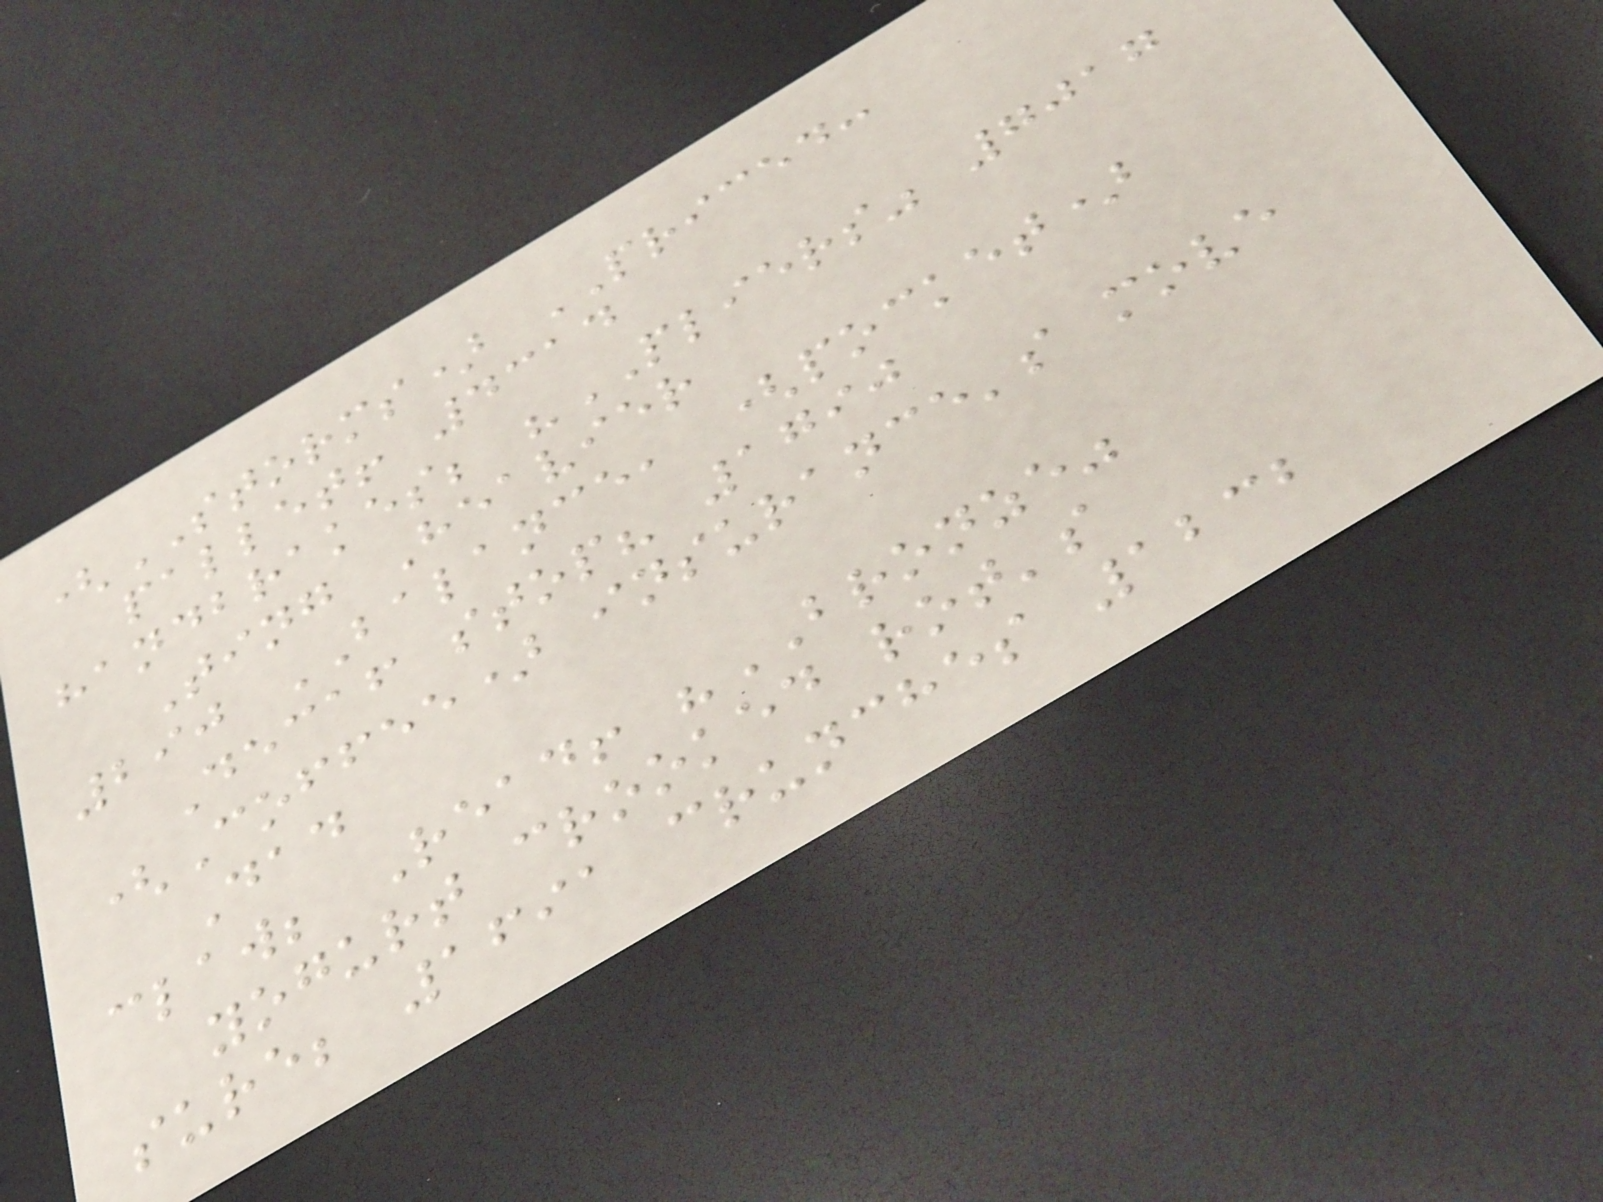(STORMS) PRICED:
pallet! 4314
handbrakes; "PLIERS" 7017
Ting Heavier
290 BALANCE, (pocket)
Decaf stop? 1790
(Coffee) insurance's move
Dad
claw; Read! "BRONZE"
yogurt crooked rot's
sure; 1691 crunches 1232
